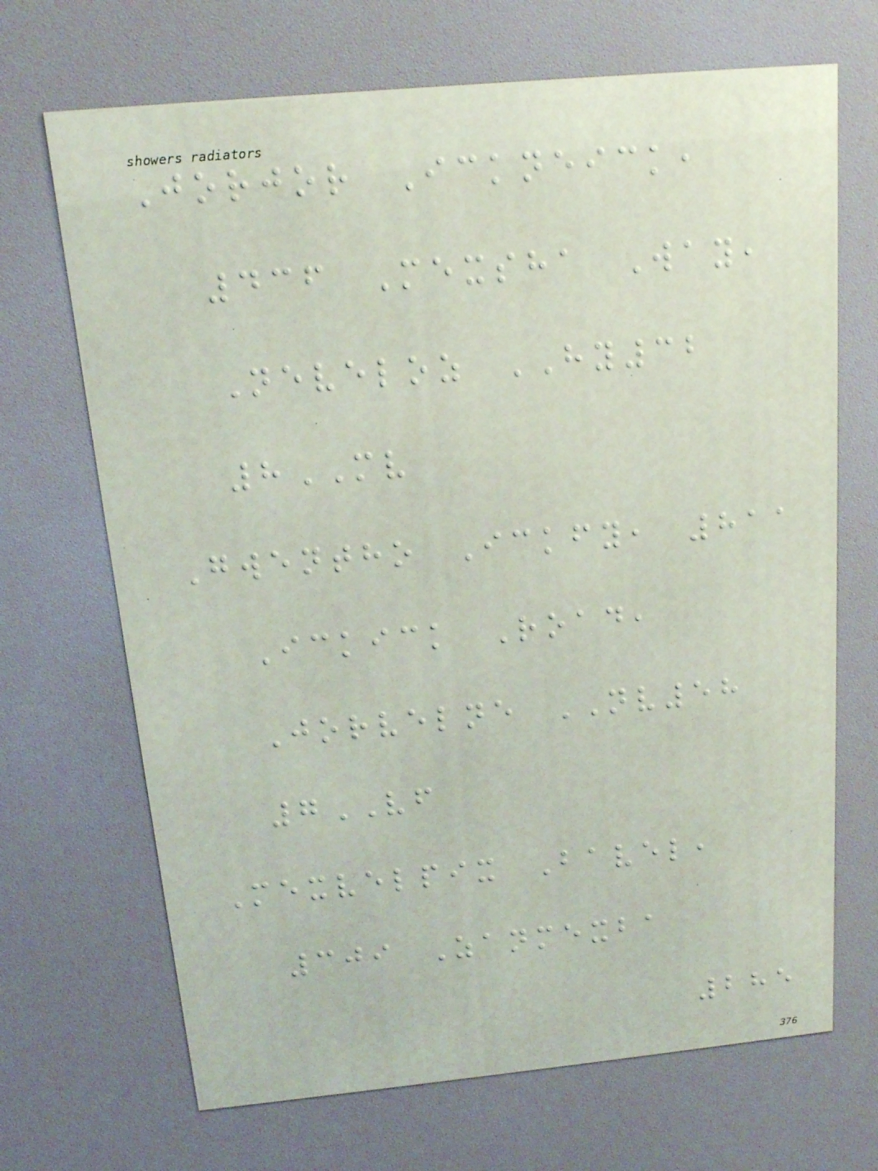Jorjor Ickneick,
436 Mexsha Way,
Neveloz HY32
8MV
Gwentho Ickfy, 811
Ickick Road,
Jorvelne NV58
7VF
Mexvelpix Bavel,
309 Zanmexba
285
